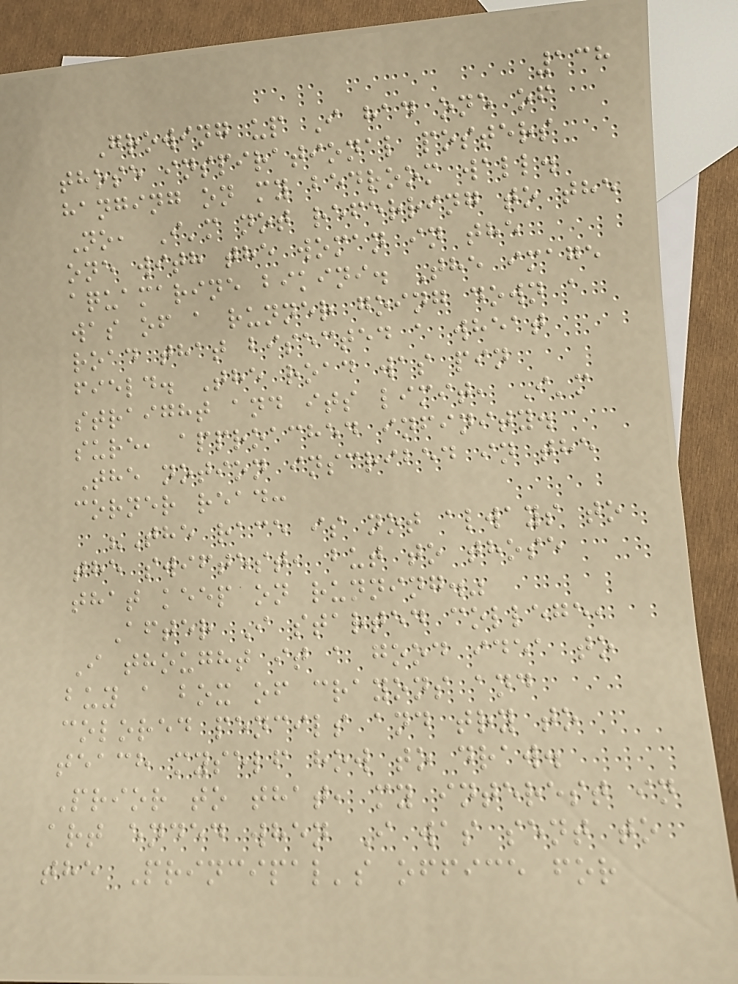138
Growing up I had one of
those inspirational posters
hanging on my bedroom wall.
No, I'm not referring to the
one with the woman in the
aquamarine bikini. The image
was of a runner going down a
road that bisected a wheat
field. The road was pin
straight and its limit, I'm
sure, approached infinity.
The notion inscribed in the
corner read:
"The race is not always to
the swiftest, but to those
that keep on running."
After I started college,
I thought it a good idea to
buy a box of crayons and
colored pencils and try to
teach myself how to draw.
Prior to that, my interest in
art ended when I was sent to
the Principal's office for
